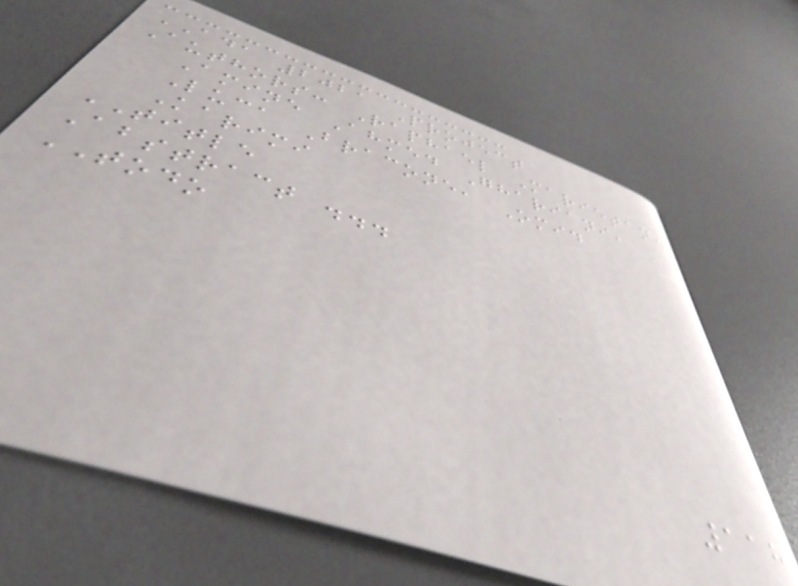ADA 2021 Project
Authors: Raphael Marietan,
Amine Ahmed Ghariani,
Luca Bracone, Omid
Karimi
TITLE
Abstract ...
TODO
118
